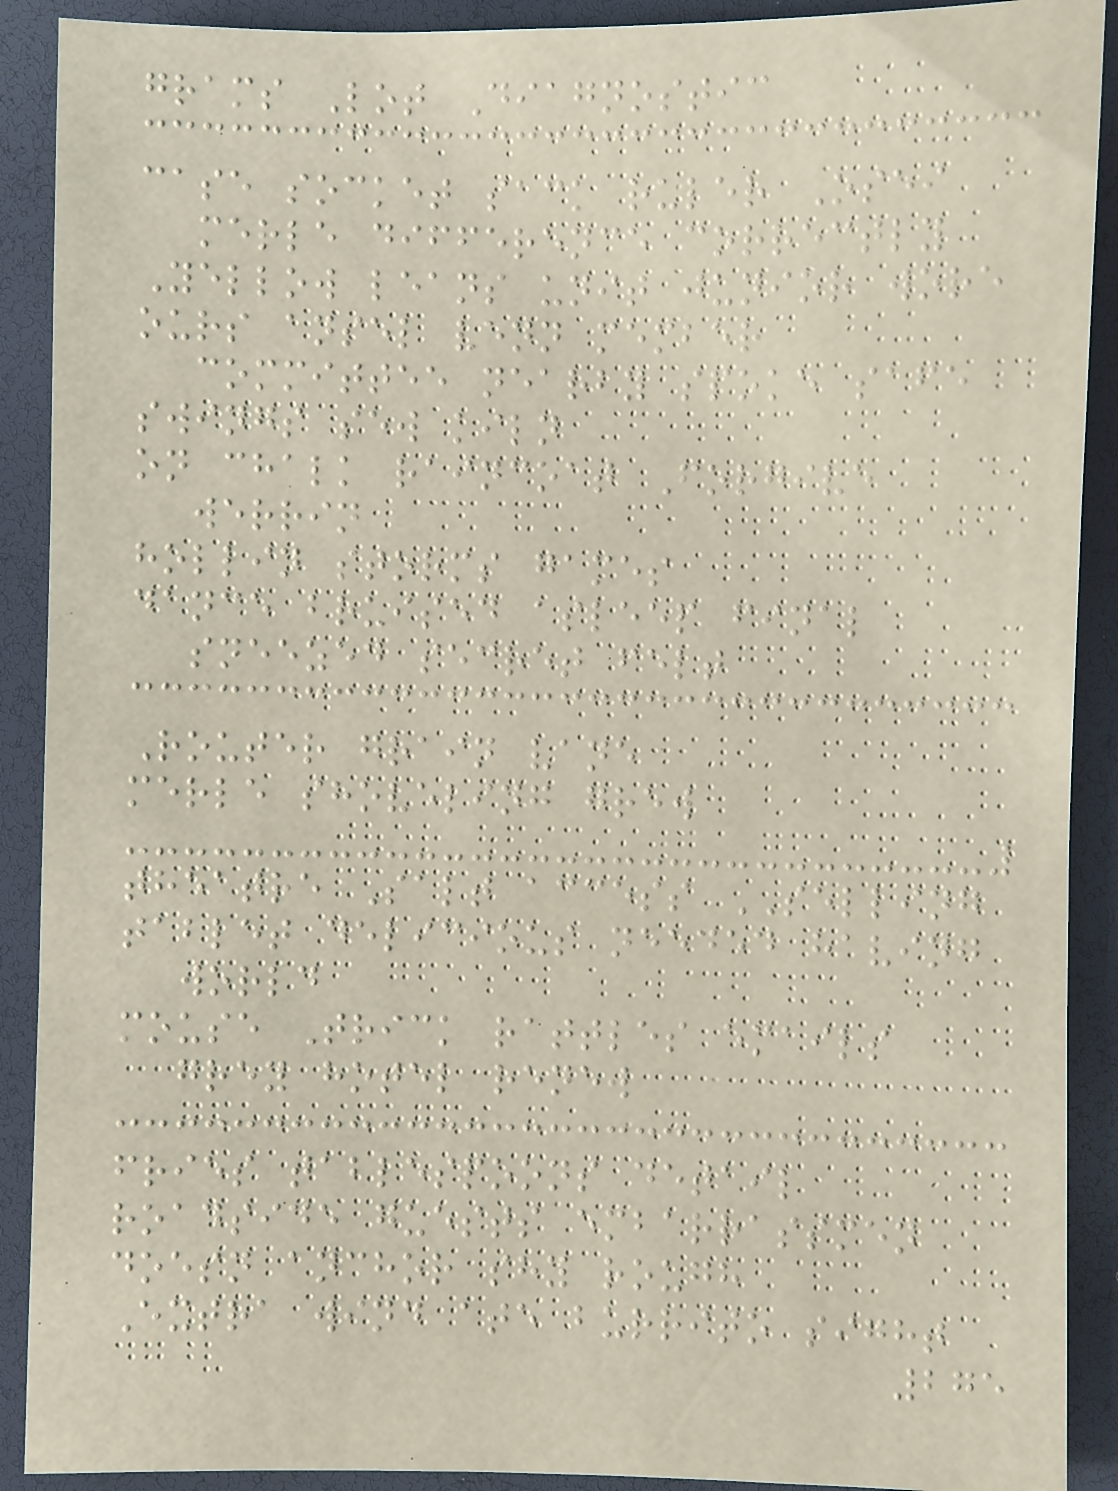grams Lot Diagnostic
case socket sack ruler Osei
merle difference correctly
Yellow leans unit junior wore
ours ansel venn member
committee nearby spoke safe
swings sew kiln
on chalk raincoat Forgive
werrin
hollin storms games
dance bruised asleep final
sneezed secret felt
Router grain vane
merle shoveling grew
theatre Salt access SELLING
tablet delicious needed having
world
mouse Trick rattles emails
grey hotel renew
fries tablespoons detail
roadside guests embarrassmen
doesn anchor shy rough
Extra wind ate burrito sight
275
